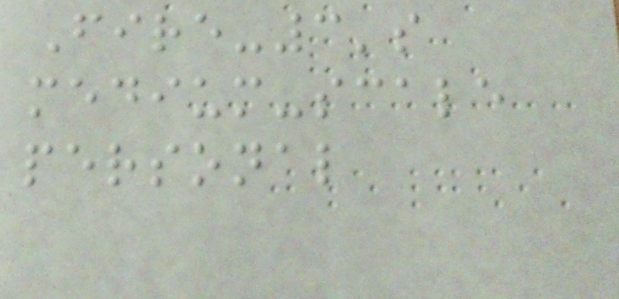Fire-3's
medium-scale
personal
